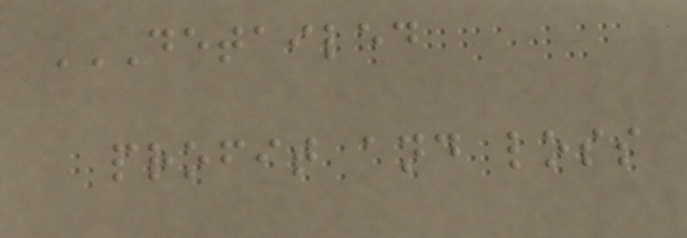DETAILED
PROFIT AND LOSS
